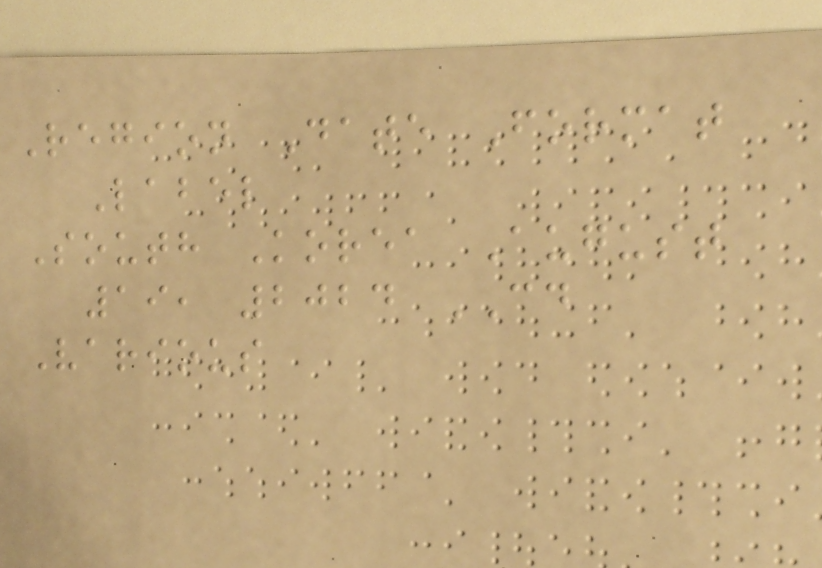Region Date Format
Label
South Korea August
19, 2024 CD
Various
